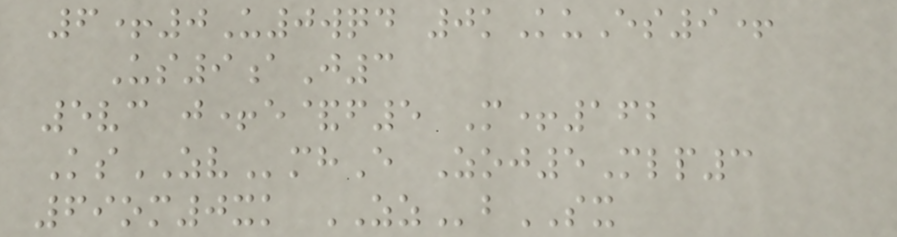6+0U0wqd 0kKuEs9+
Us9aJ3
5vc j+e&f5 M+162
KsZVmhE Zoj5Mlp3
69om0xk ZZbSX
